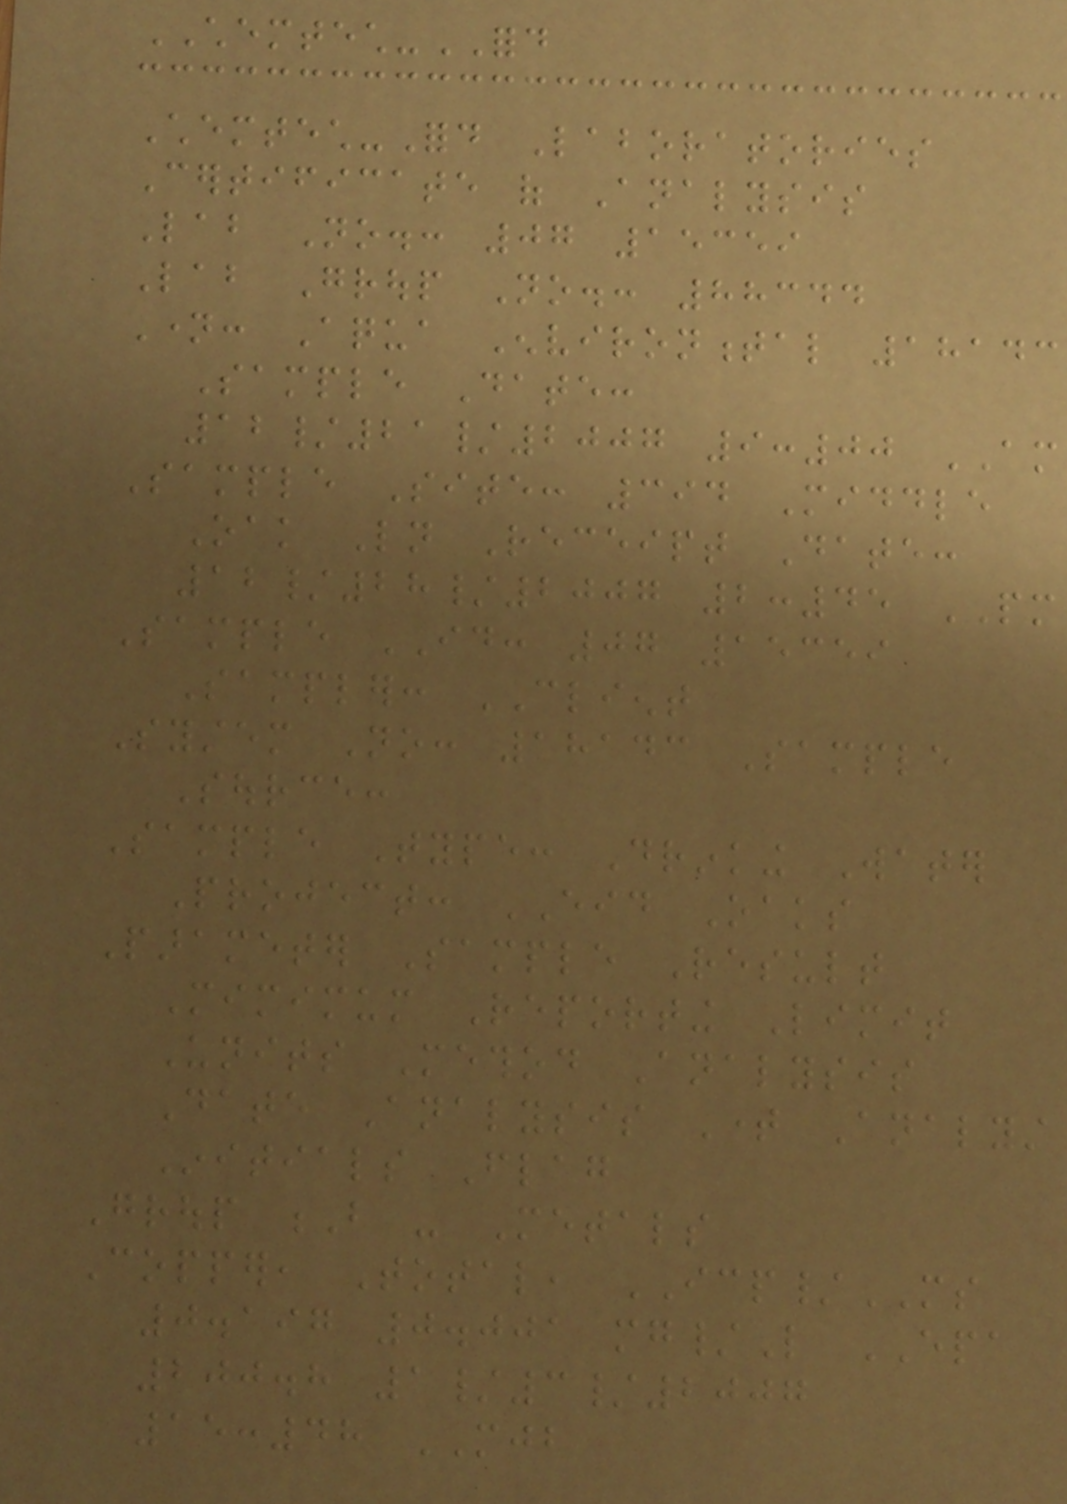CHEMTECH-FORD
Chemtech-Ford Laboratories
Certificate of Analysis
Lab No.: 07 15359
Lab Group No.: 88344
Name: Aqua Environmental 18143
Sample Date:
12/21/2007 9:00 AM
Sample Site: 394 Middle
Oak Ln Receipt Date:
12/28/2007 2:45 PM
Sample ID: 07 15359
Sampler: CLIENT
System No: 18143 Sample
Source:
Sample Type: Drinking Water
Project: EID Oaks
Parameter Sample Result
Mimimum Reporting Limit
Units Method Analysis
Date Analysis Time Analyst
Initials Flag
Group B - Metals
Copper, Total, ICP/MS
0.197 0.001 mg/L EPA
200.8 1/3/2007
15:48 MJB
